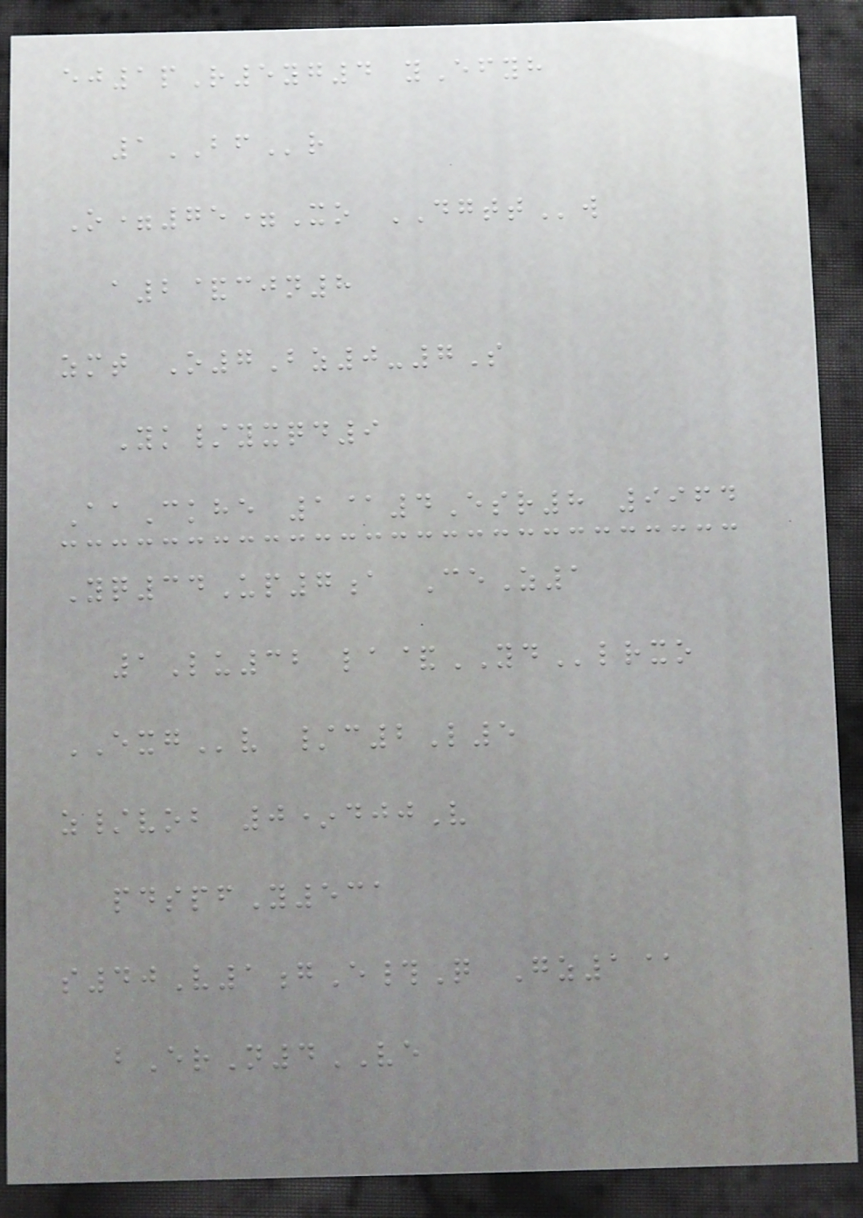ej1pR5yg4 yEfyh
1BFr
O=75=Xo DGTTw
a2&cjn8
zmt O7Bz0-7S
Yk/yxqd9
AaCkhe 1@4Esr8 9964
Yq34Up7a CeZ1
1Lu32 la&YDlrxo
EXGv /c2L5
z/vob 0*djjV
pdspfY531
s40V1gE#Q Gz1@
bErN4VE
